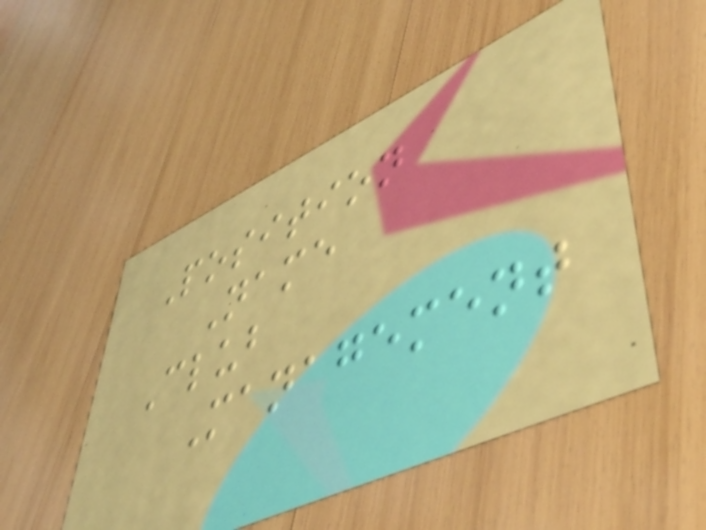Position
Name
Club
Management
